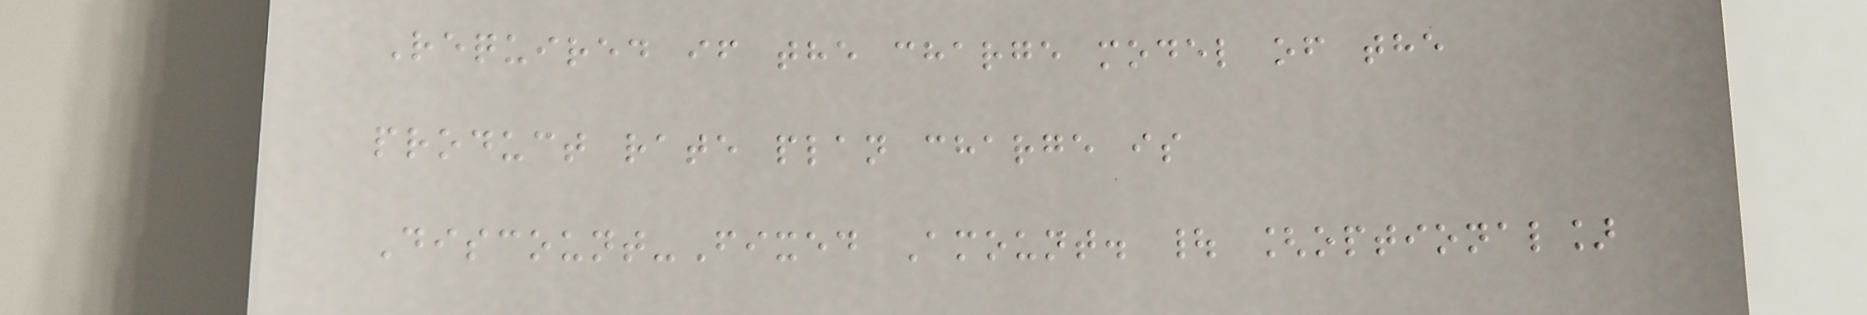Required if the charge model of the
product rate plan charge is
Discount-Fixed Amount. | [optional]
